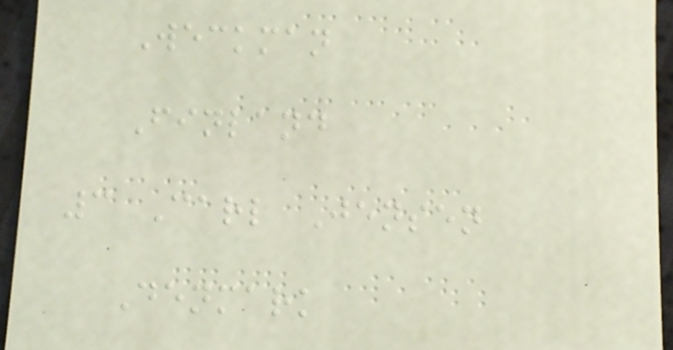Weckman
Finland
3 Carl Jensen
Denmark
